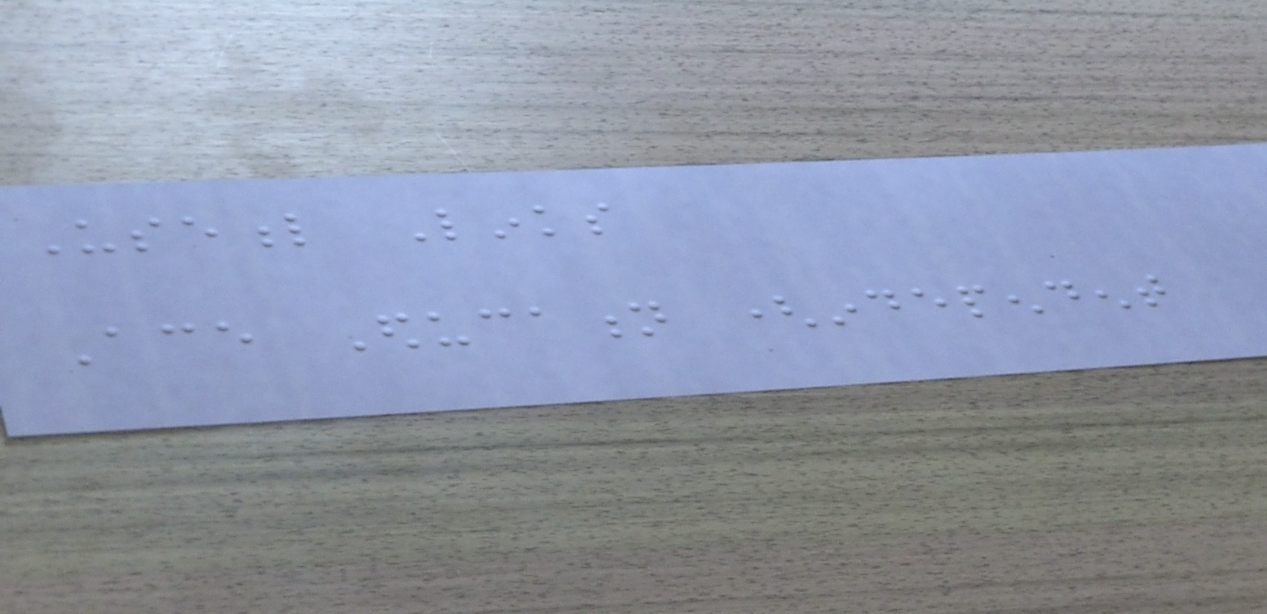Useful Links
Ace Education (independent
